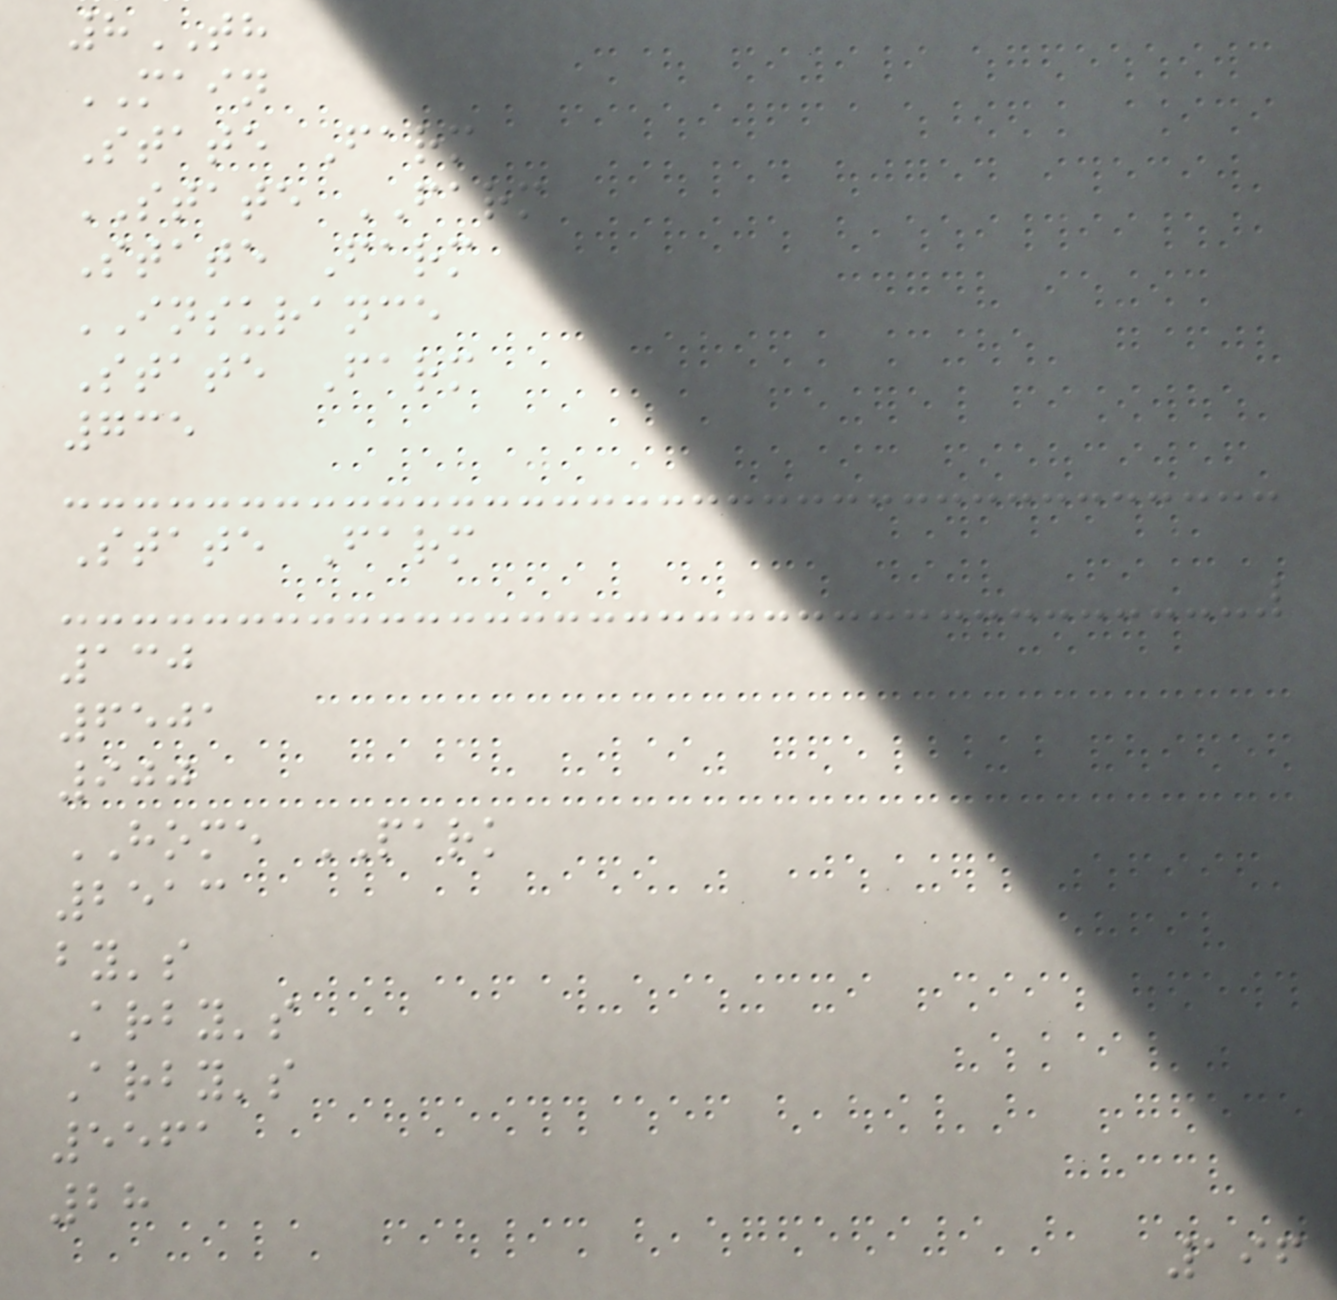8TH
MAIN
State Farm
STATE FARM
State Farm
INSURANCE
State Farm
735
State Farm
130
6501
900
HOME PARK
2513
by's
Arby's
Arby's
5561
28
196
